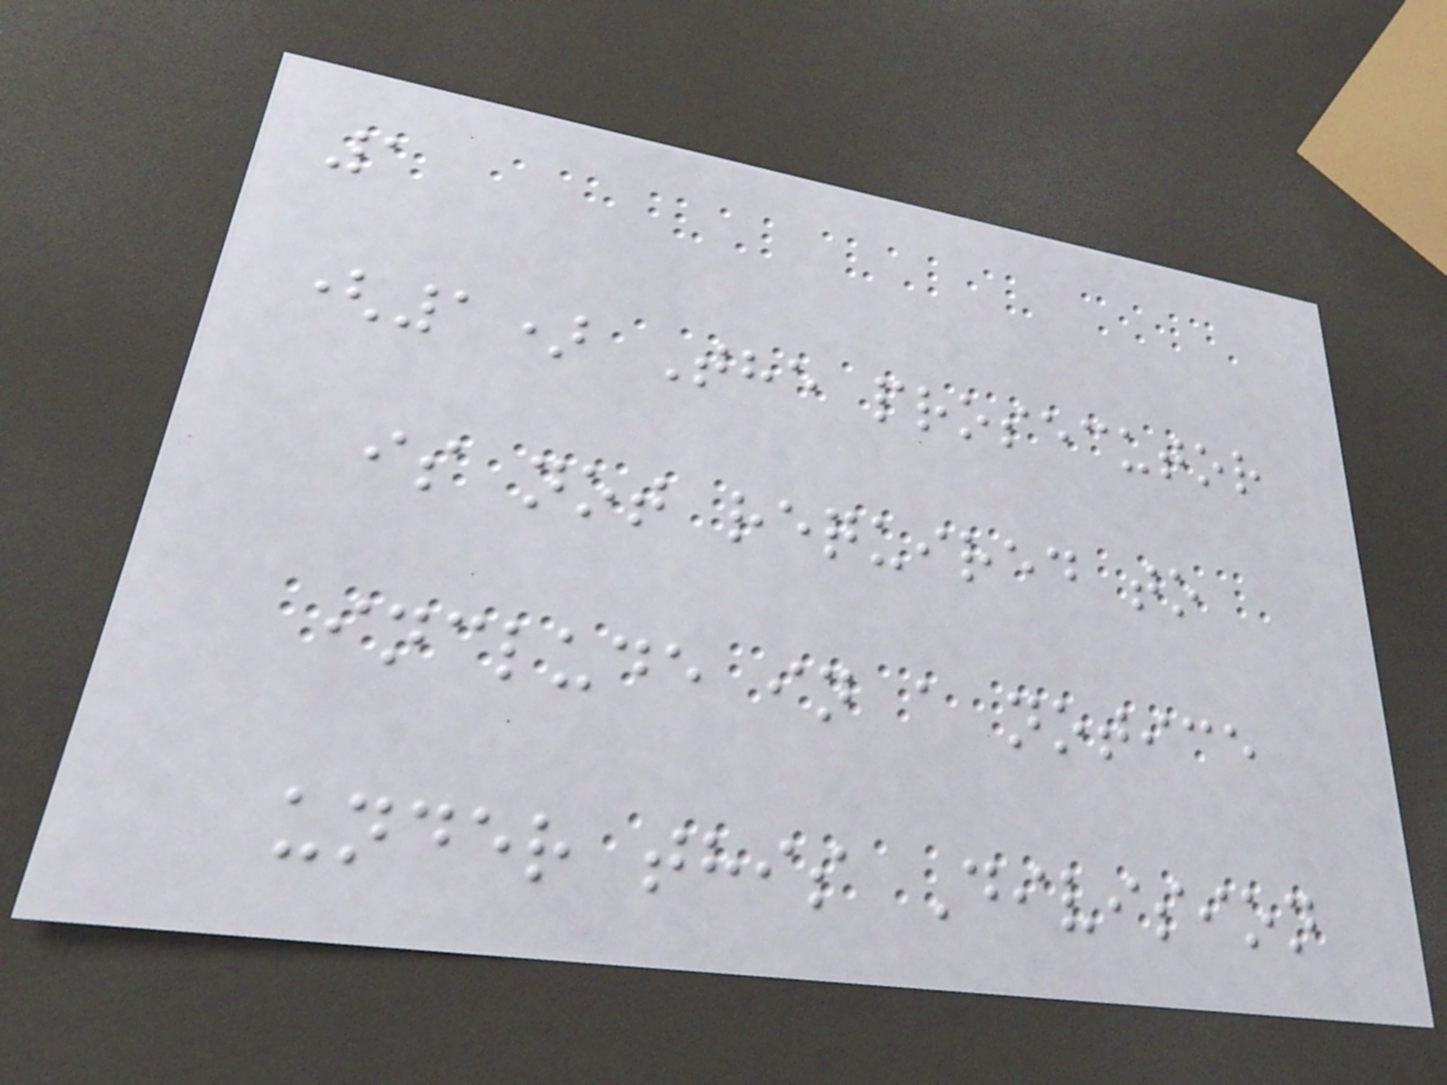1
(1) The prosecutor
is not required to
include in a notice
under this Division
